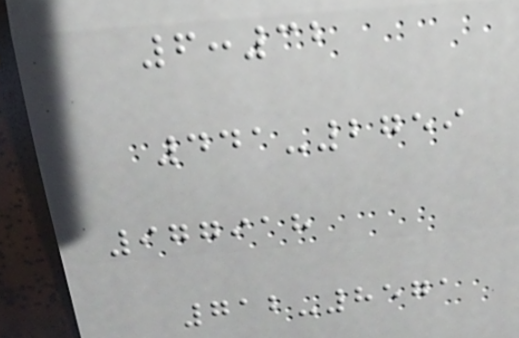6:32
441-2759
977918
712-8571
